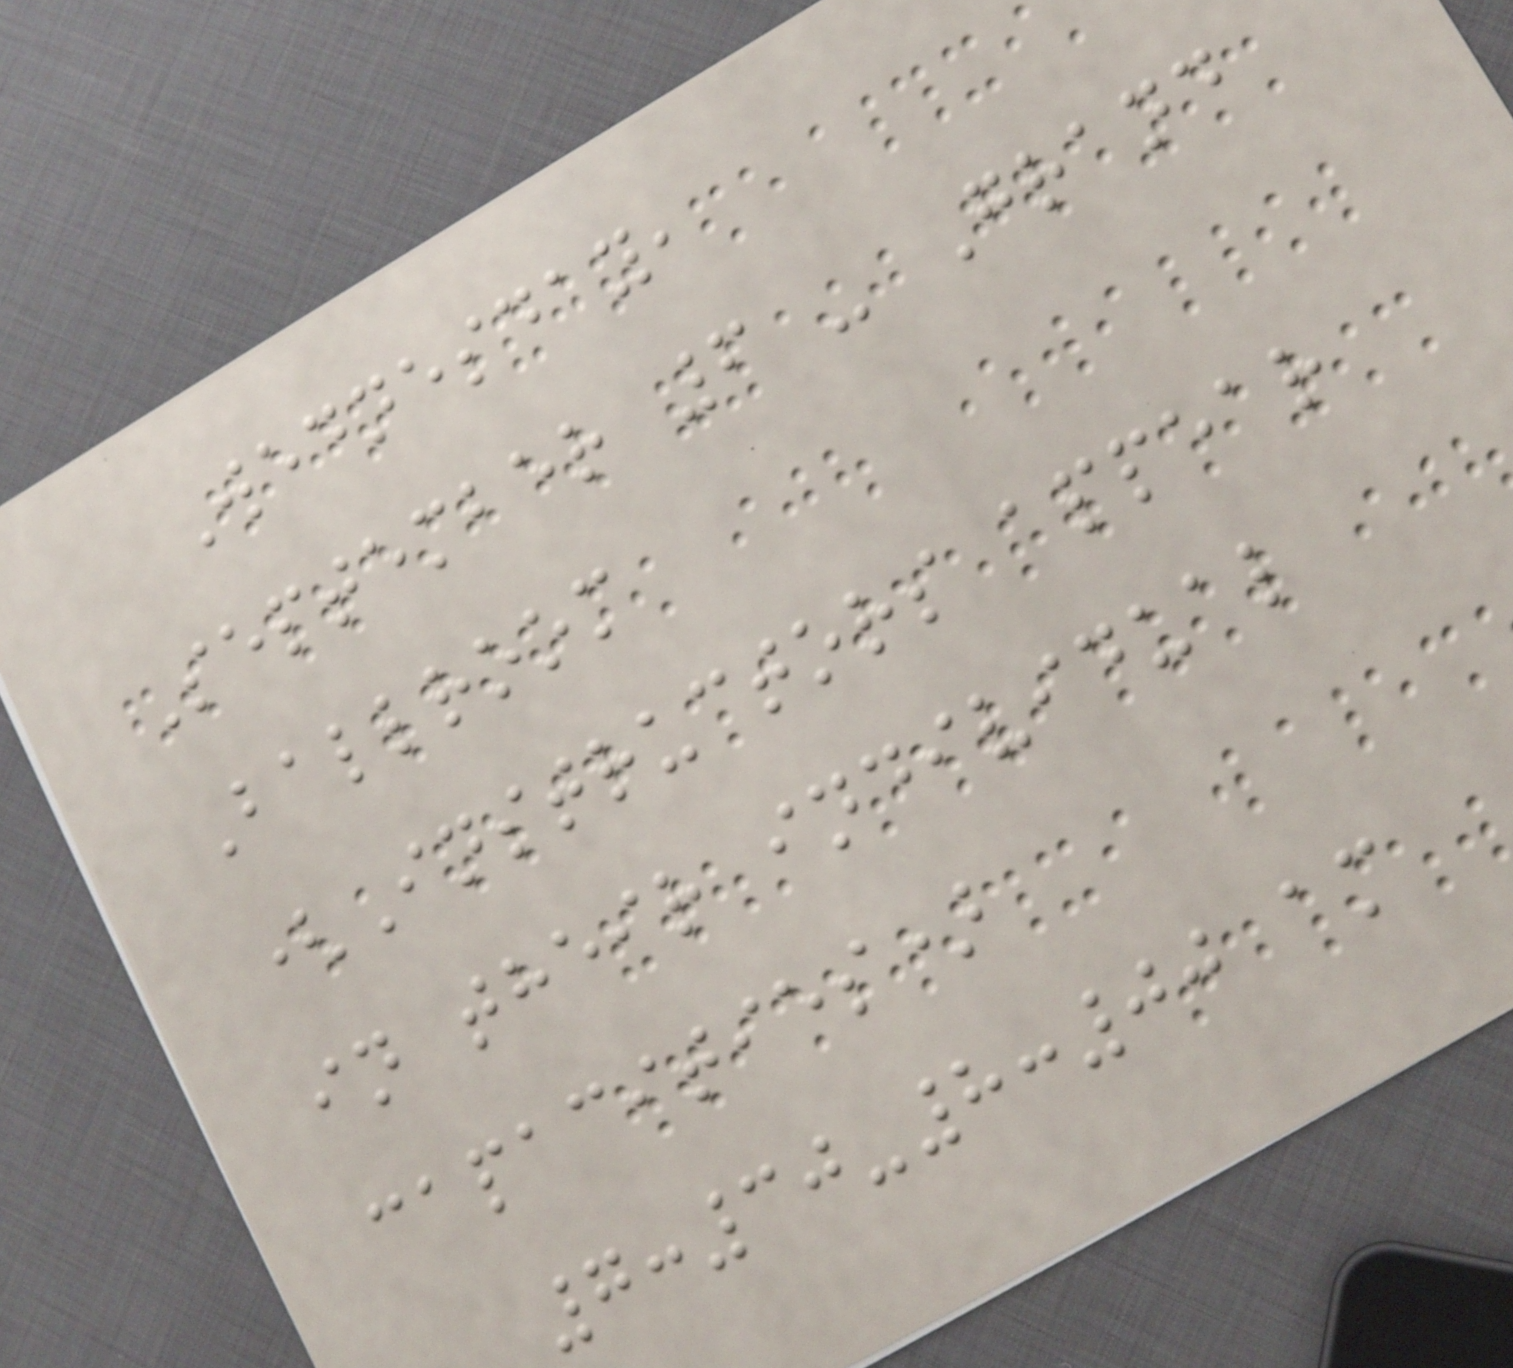Wednesday,
September 6 - Grand
Ballroom
(Instructors appear
in their individual
capacities)
7:30-8:00 am
